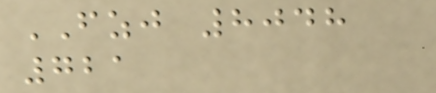FZJ 8048
721
